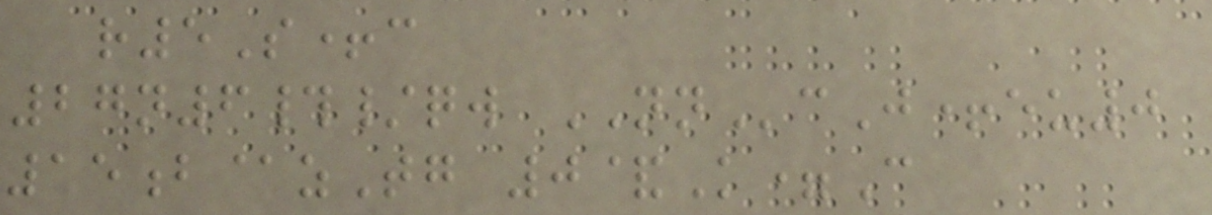r5S+c
27n6#/qw NNcJ+eu0
15b@zTg 0&K=C
